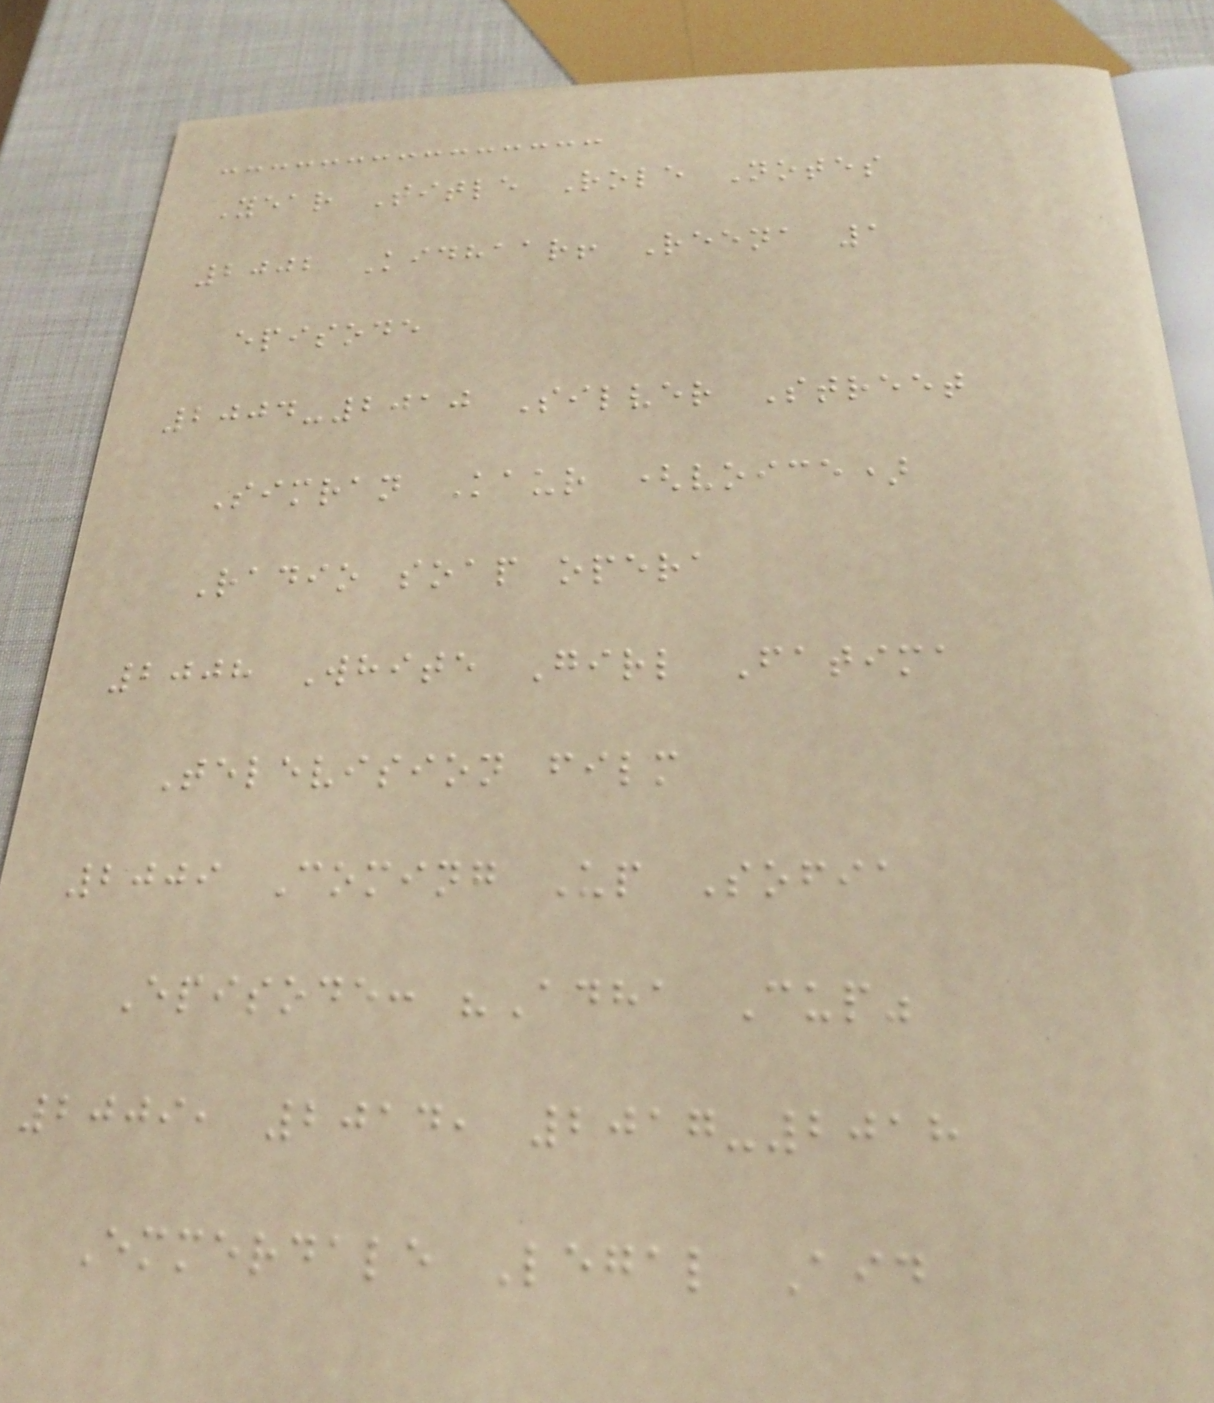Year Title Role Notes
2002 Kidhaar! Reena 1
episode
2004-2010 Silver Street
Simran Kaur (voice)
Radio soap opera
2008 White Girl Fatima
Television film
2009 Coming Up Sofia
Episode: "Adha Cup"
2009, 2014, 2017-2018
Emmerdale Legal Aid
